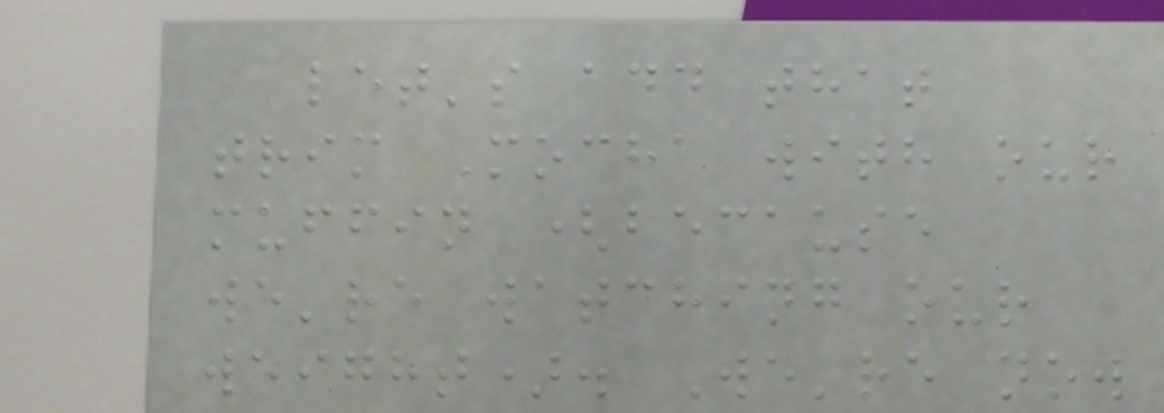let's add that
trim Mocha with our
muffin (because
we're watching our
weight). We're now
